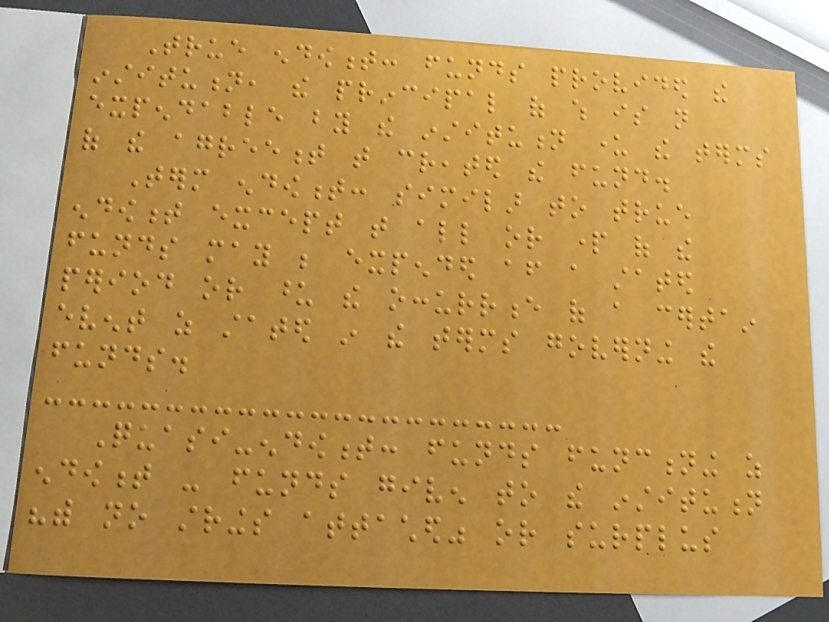True endowment: funds provided the
institution, the principal of which is not
expendable by the institution under the terms
of the agreement that created the fund.
Term endowment: similar to true
endowment except that all or part of the
funds may be expended after a stated
period or upon the occurrence of a certain
event as stated in the terms governing the
funds.
Quasi-endowment: funds functioning as
endowment - funds given to the institution
"with no strings attached" or surplus
